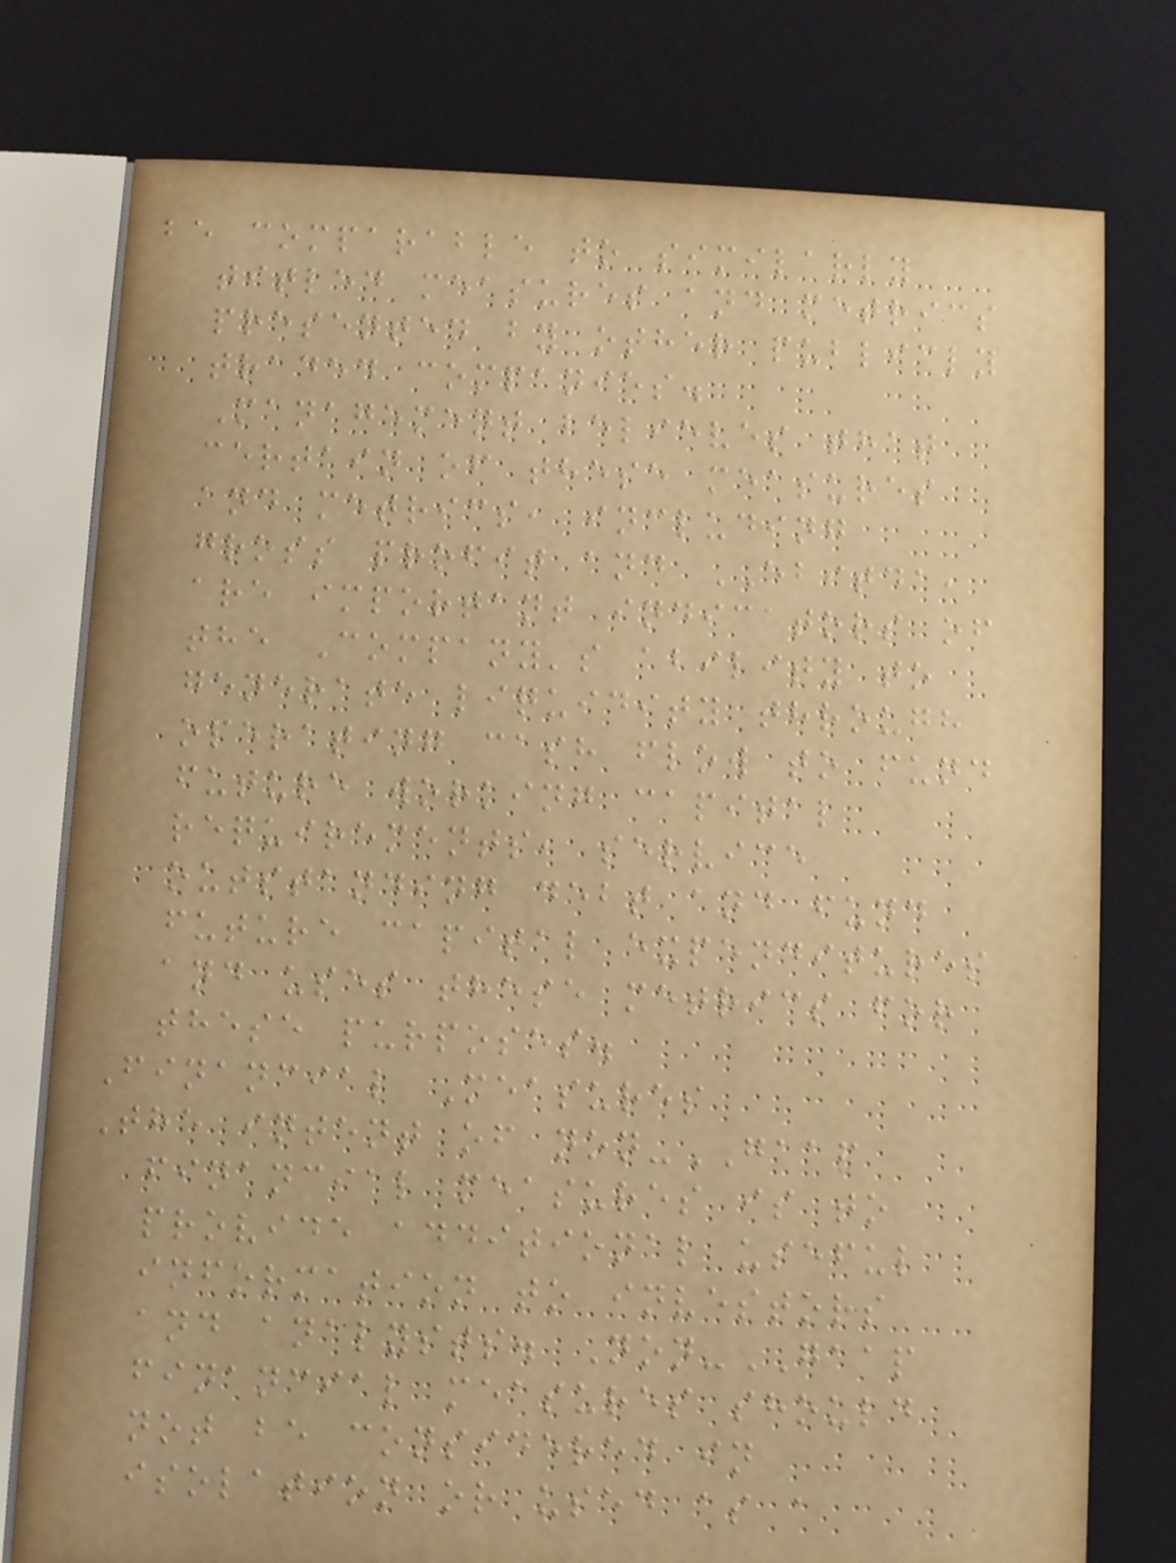be comparable to similarly
titled measures and metrics
presented by other publicly
traded companies.
Management believes that
certain of these measures
and metrics, including
gross profit and EBITDA,
are important indicators of
the Company's ability to
generate liquidity through
operating cash flow to fund
future working capital
requirements, service
outstanding debt and fund
future capital expenditures
and uses these metrics for
these purposes.
Financial Measures
The intent of non-GAAP
financial measures is to
provide additional useful
information to investors
and analysts. Non-GAAP
financial measures should
not be considered in
isolation or used as a
